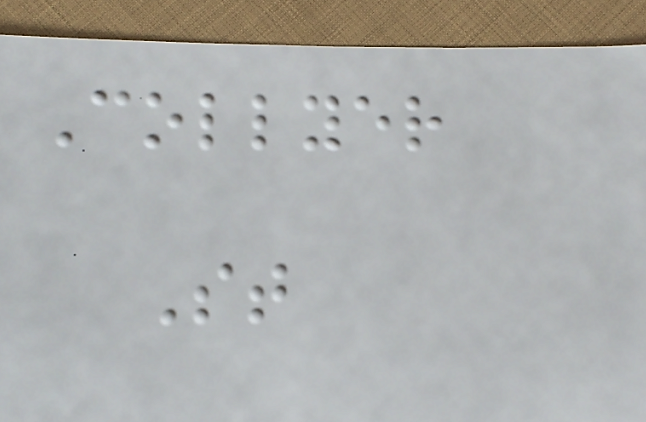Collyer
St
